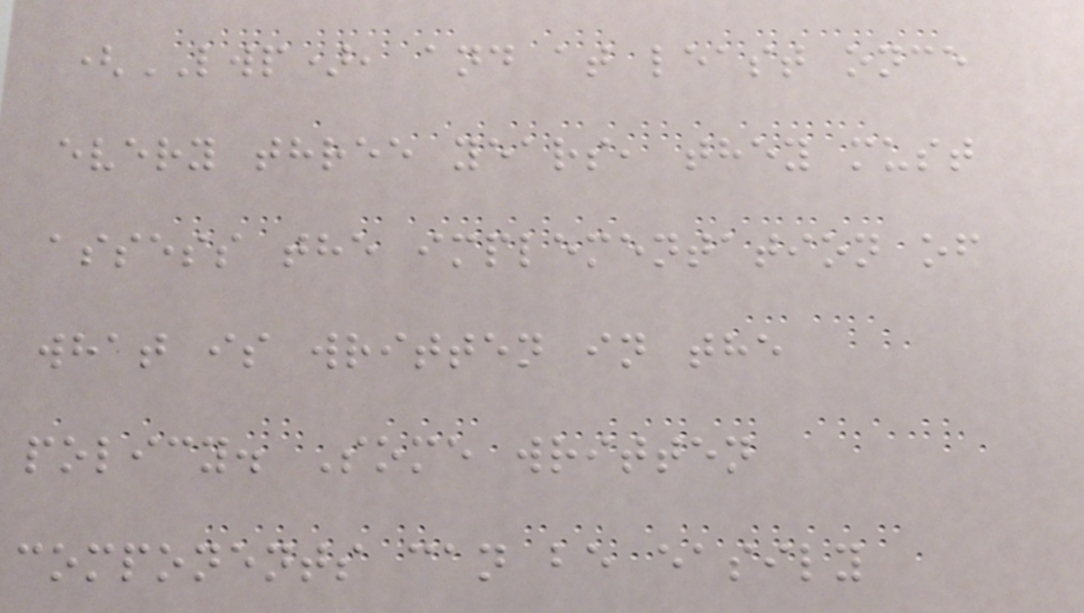(LWP), and at least once
every three years, they must
assess the implementation of
what is written in the
policy. Some written
components can be easily
